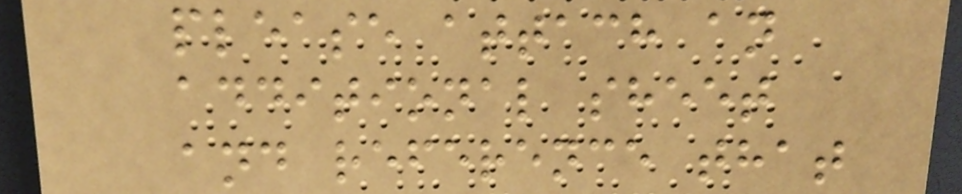please attach an
additional sheet
and reference that
